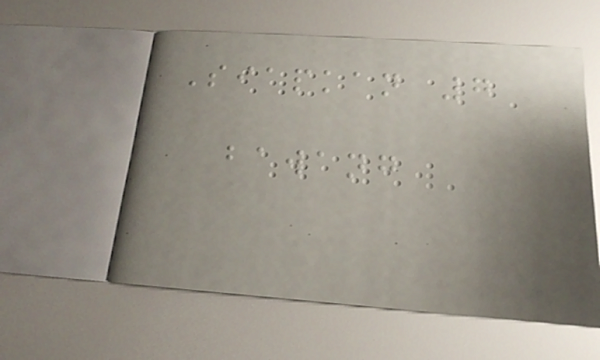Siapkan 7
bawang
